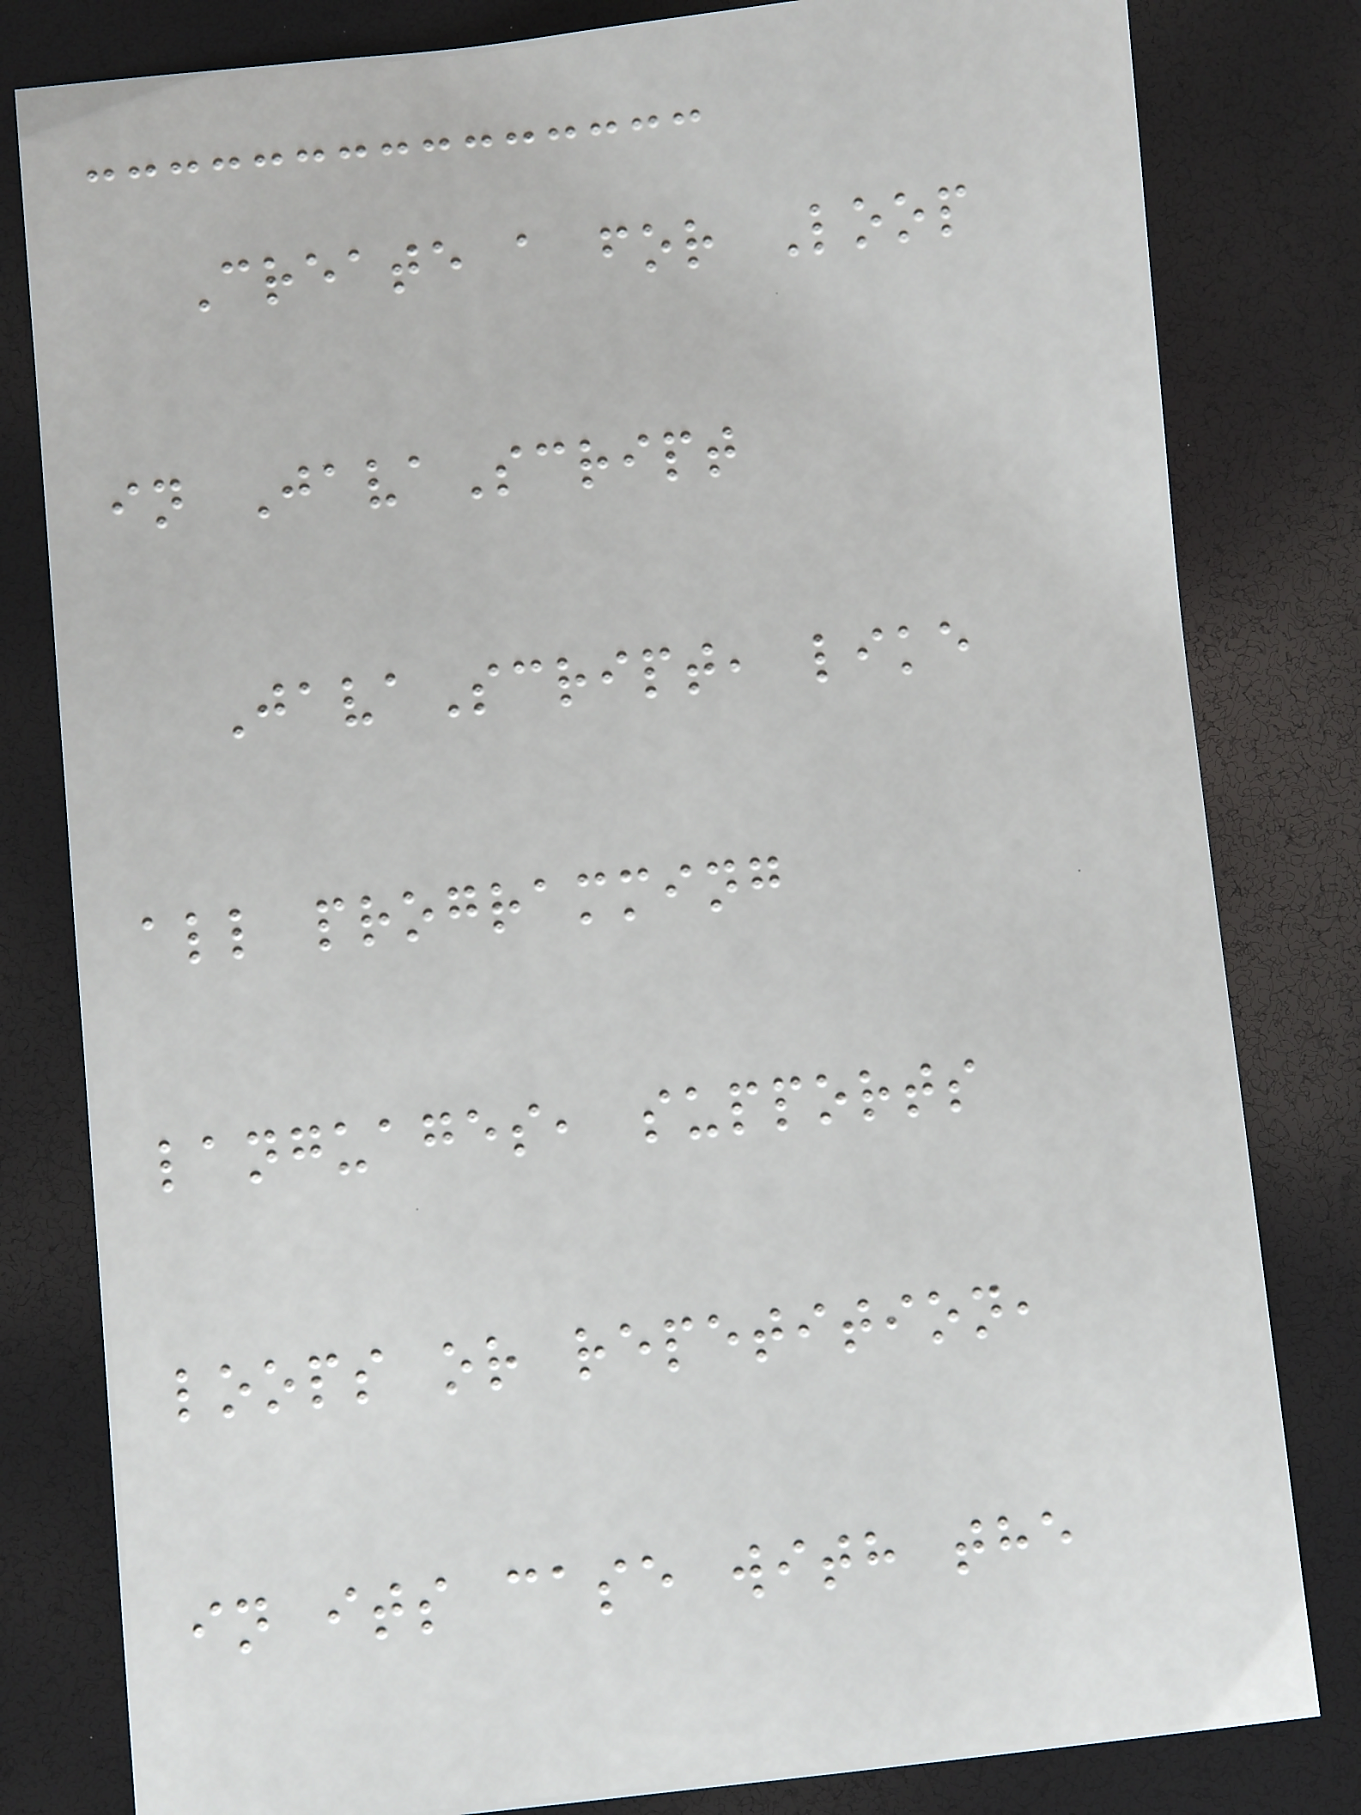Create a for Loop
in JavaScript
JavaScript, like
all programming
languages, supports
loops or repetition,
in its case with the
